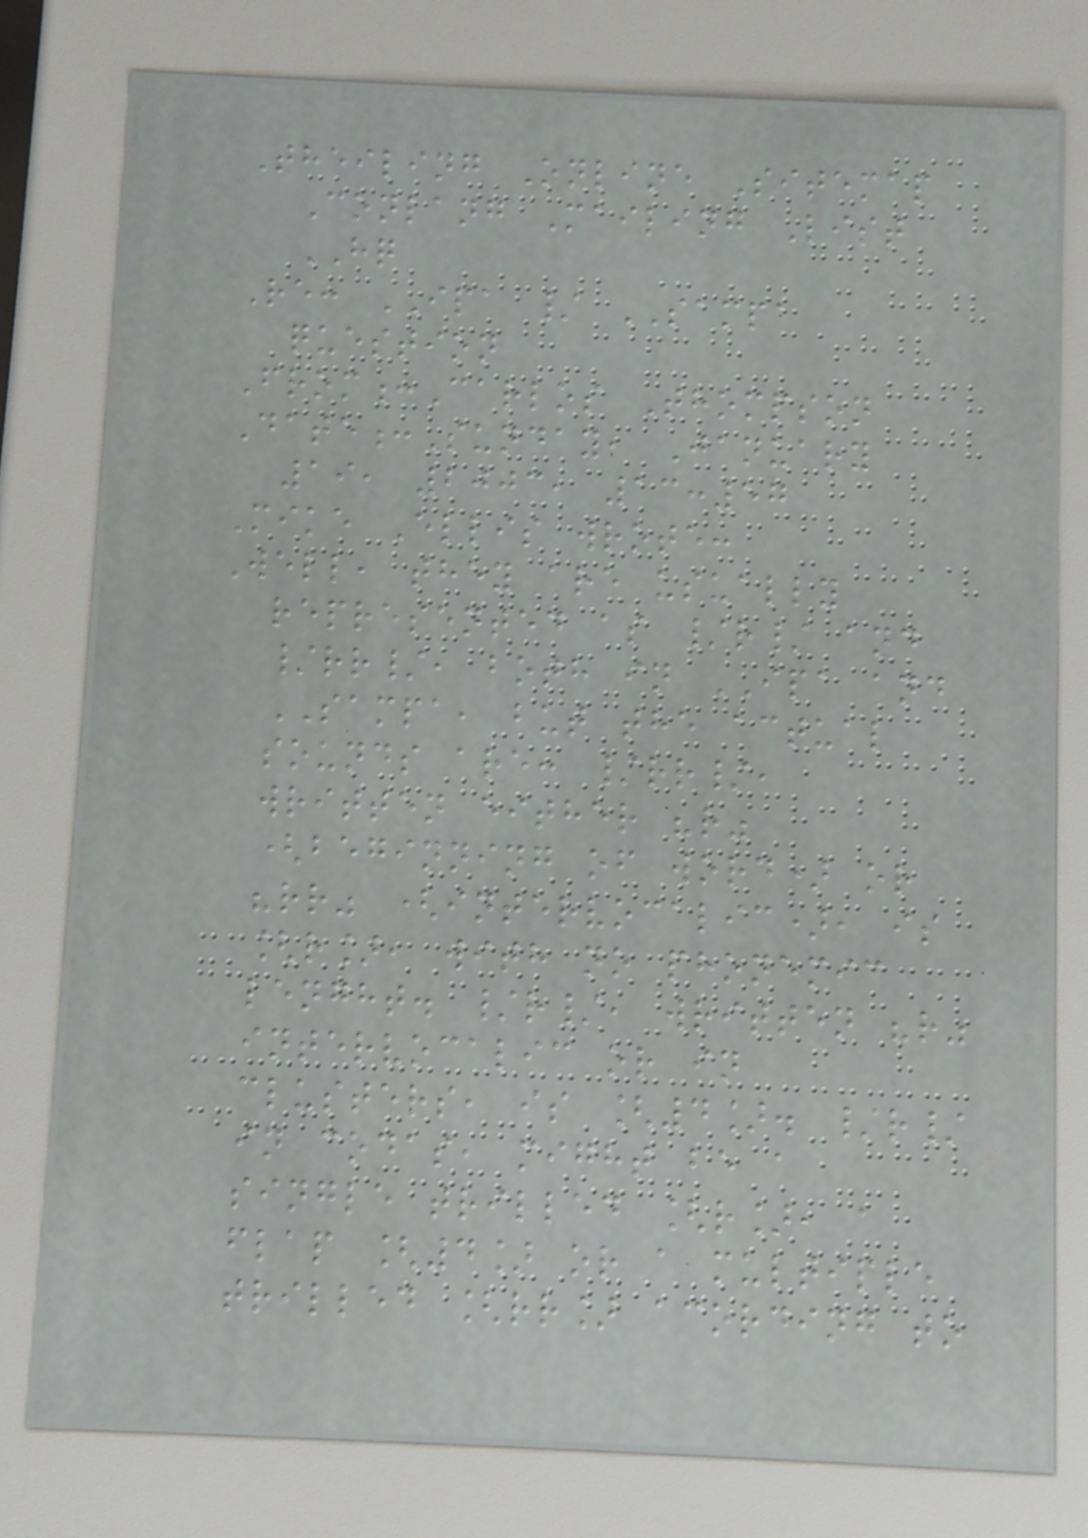Theiling Online Sitemap
Conlang Mailing List
HQ
Re: IPA / SAMPA
question
From:Carlos Thompson
Date:Sunday, January
19, 2003, 13:57
Mike Ellis wrote:
Well, they are usually
represented as /r/ and
/rr/, both in IPA and
SAMPA, but the actual
sounds are: /rr/,
written either "r"
(beginning of word) or
"rr" (intervocalic), is
[r], with no phonemic
lenght. /r/, written "r"
intervocalic or in
clusters, is [4]. /r/
in codas, might be a
single trilled [r], a
flap [4] or a multiple
trilled [rr] acording to
